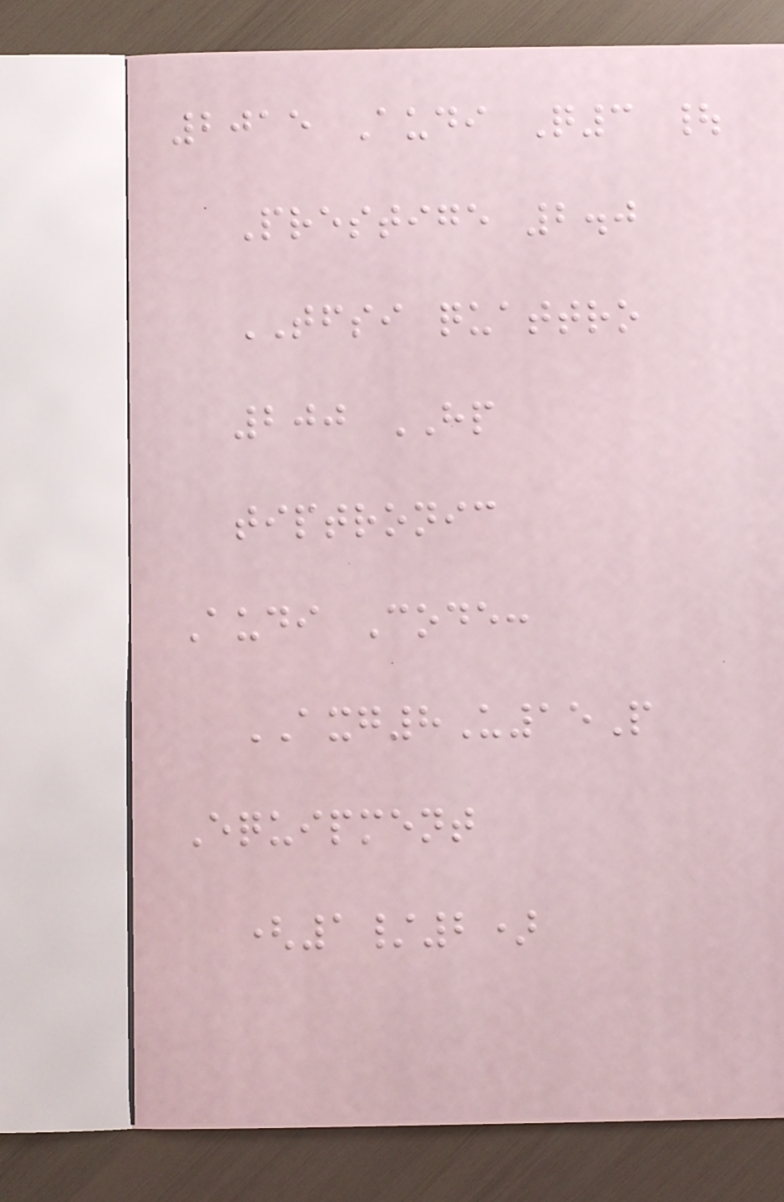2015 Audi Q3 |
Prestige 2.0
TFSI quattro
200 HP
tiptronic
Audi Code:
AXG8U15P
Equipment
(1/2)
